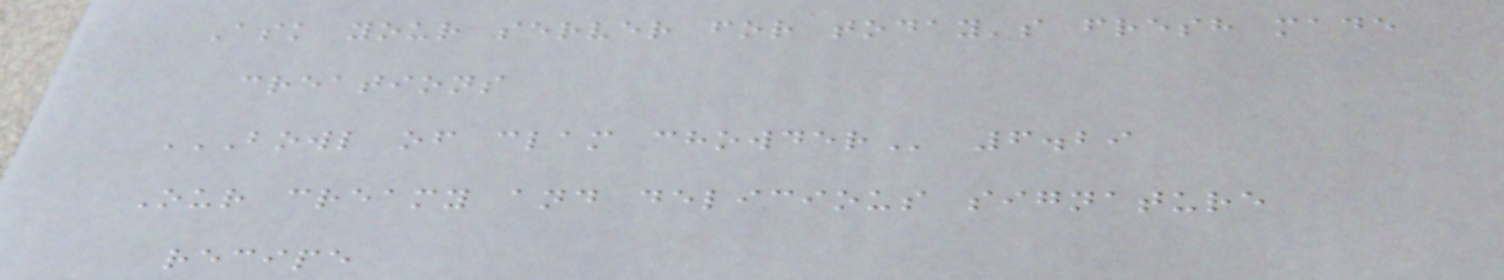Ask your server for today's fresh made
creations
BOWL OF CLAM CHOWDER 6.29
Our creamy and delicious signature
recipe
